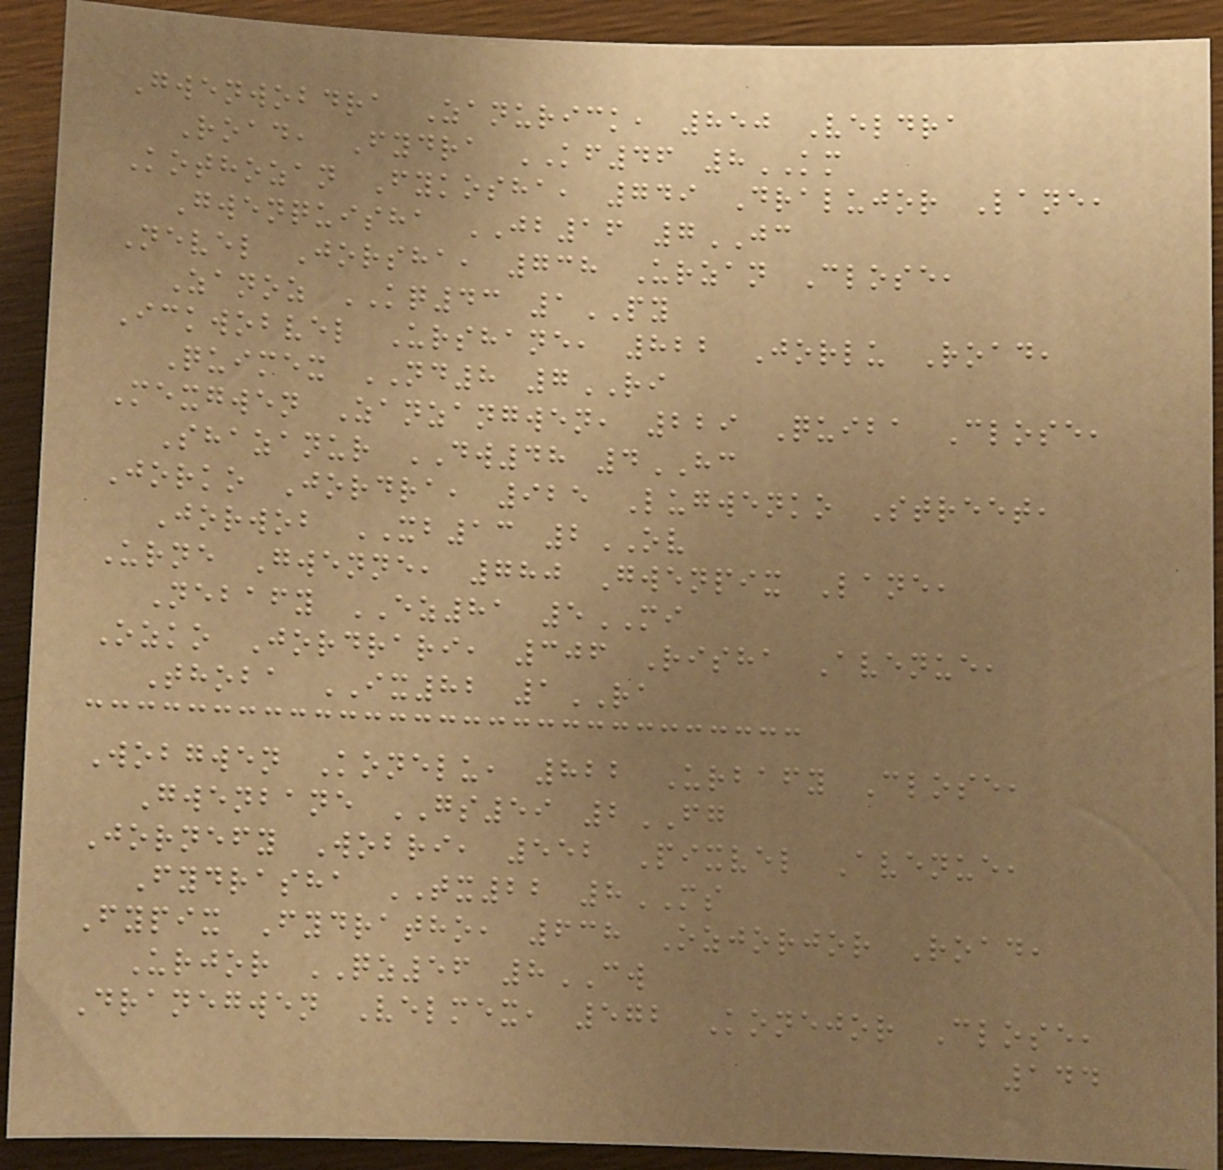Gwenwobdra Zanurick, 850 Veldra
Road, Fydra KF46 8KM
Kothozan Fykosha, 749 Dralujor Lane,
Gwenquisha JB16 7JC
Nevel Jorsha, 738 Urzan Close,
Zanoz KQ43 1PY
Ickwobvel Urshane, 822 Jorlu Road,
Quimex ND8 7RI
Mexgwen Zanzangwen, 229 Quiba Close,
Shazanur DW48 4HC
Jorko Jordra, 925 Lugwenko Street,
Jorwob XB13 2OV
Urne Gwenne, 780 Gwenpix Lane,
Nebafy EZ81 5MI
Ozko Jordrari, 306 Risha Avenue,
Thoba IX82 1RA
Wobgwen Konelu, 822 Urbafy Close,
Gwenbane GS59 2FG
Jornefy Wobri, 552 Pixvel Avenue,
Fydrasha TX22 8MS
Fypix Fydratho, 638 Ozjorjor Road,
Urjor QZ56 8CW
Dranegwen Velmex, 572 Konejor Close,
144
